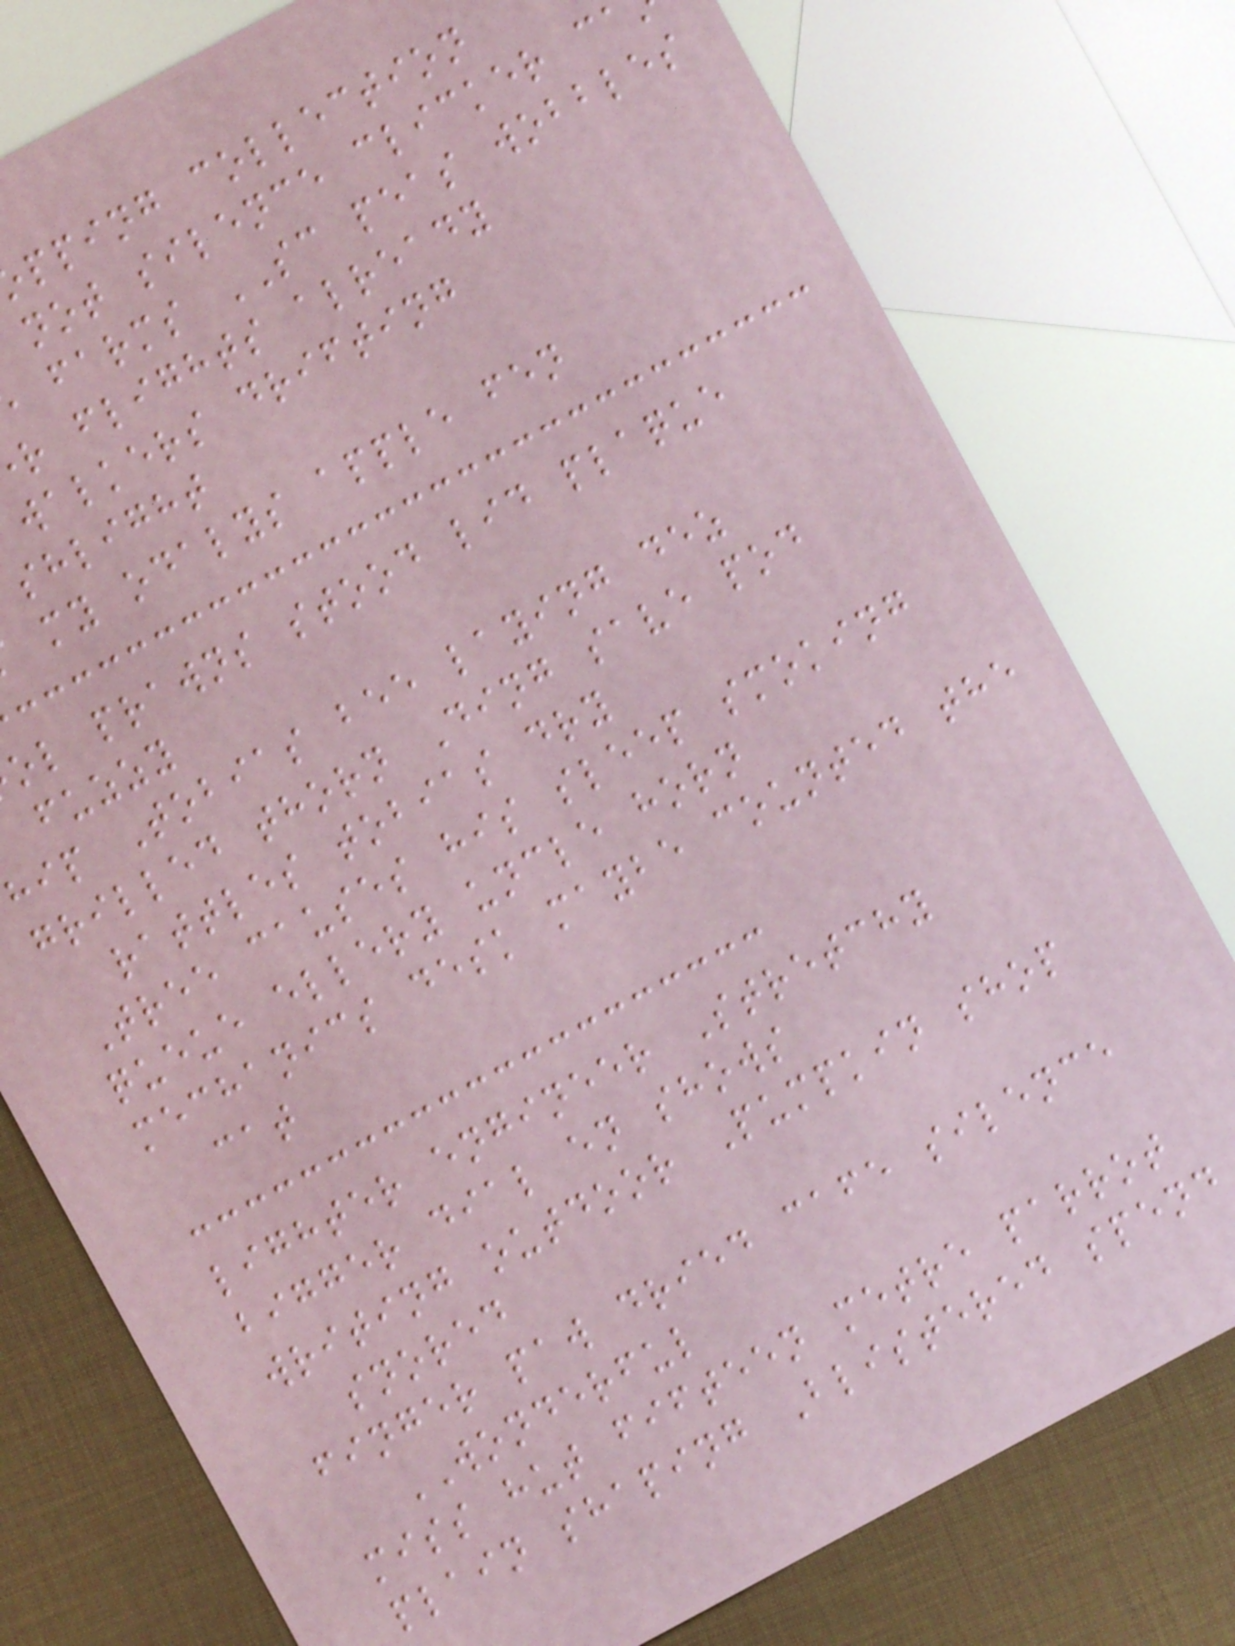pping collection
not silence clicker c
farms SC peas wobbles
r flights already
walkers drifting
shlight
my odalys apple fen
ol prawns stood lid plaque
fuzzy
hip Tobias bee laying dez
grilled thorn Ding save pod
rattles tobias dry
Tree causes his sleep smoking
queue ellery uncle horn
mechanics desk maybe counted the
cat
lighter engineer Stretchy
bigger dial en shows
writing outdoor Pumpkin shop
snored
finger paw dried cafe silence
WONDERFUL
miss hut fifteen metre parrot
plain shaping Blistered spend
